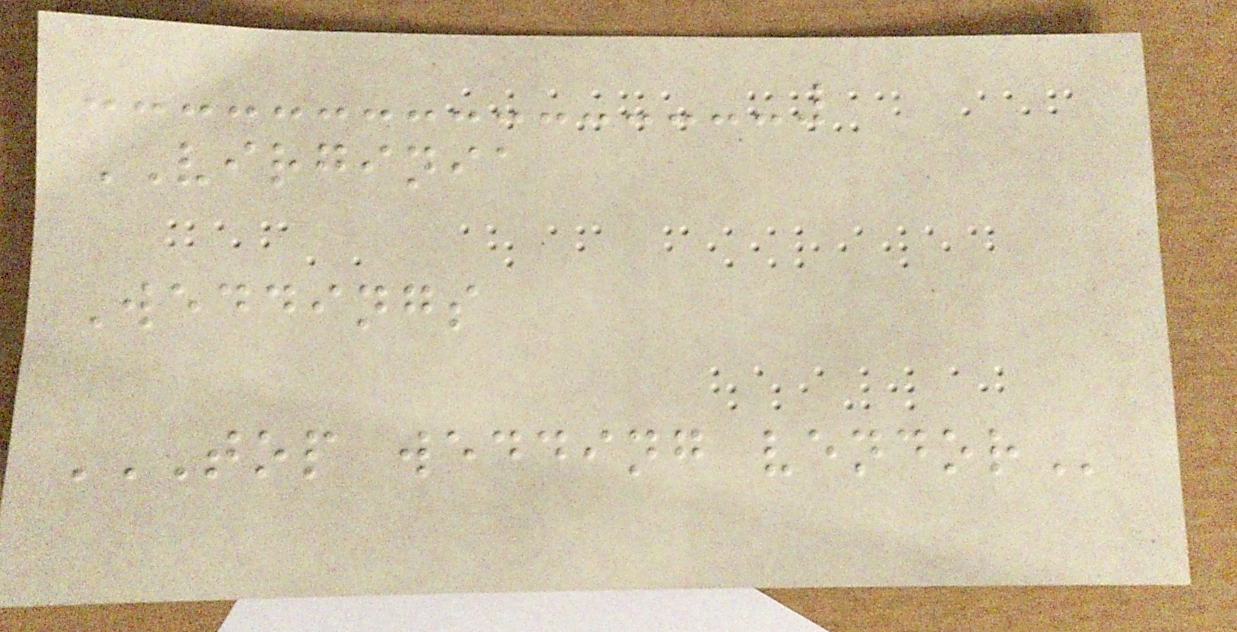VIRGINIA
Weddings
TOP WEDDING VENDOR
